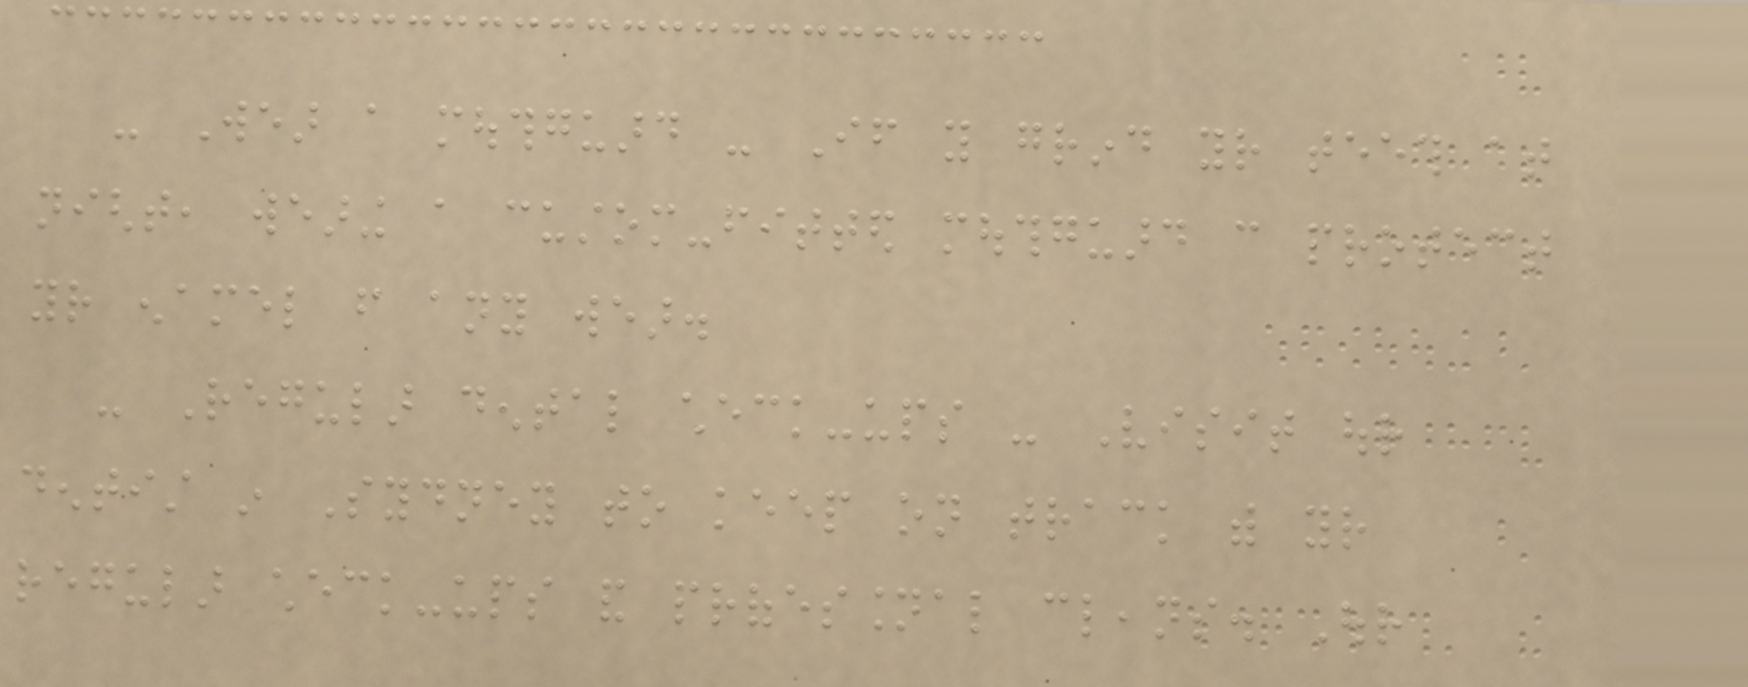- Wear a mouthguard - If you grind your teeth at
night, wearing a custom-fitted mouthguard can protect
your enamel from any wear.
- Regular dental check-ups - Visit our
dentist in Sydney to keep on track with your
regular check-ups and professional cleans. Our
